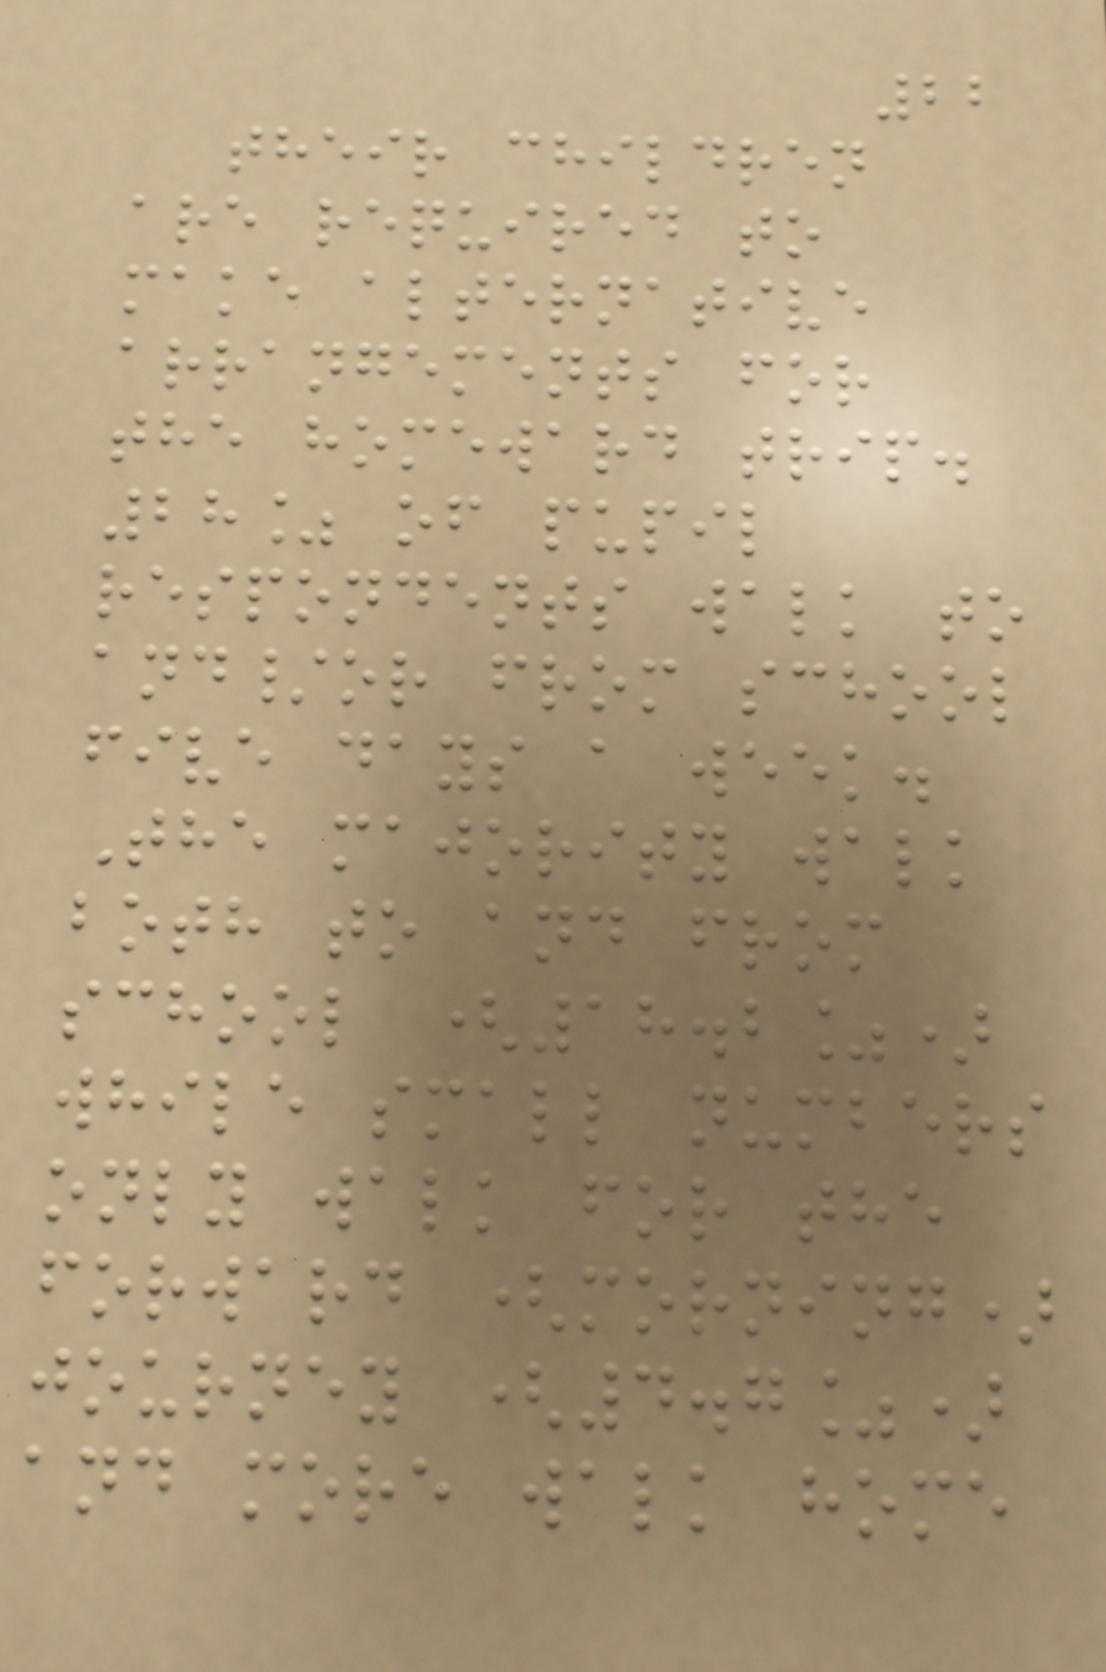22
their children
are required to
make alternative
arrangements for
the homeward trip.
28% of pupil
respondents walk to
and/or from school
five days a week.
The majority walk
both to and from
school (18.2%)
while small numbers
only walk for the
forward (morning)
journey (4.7%)
and more walk home
